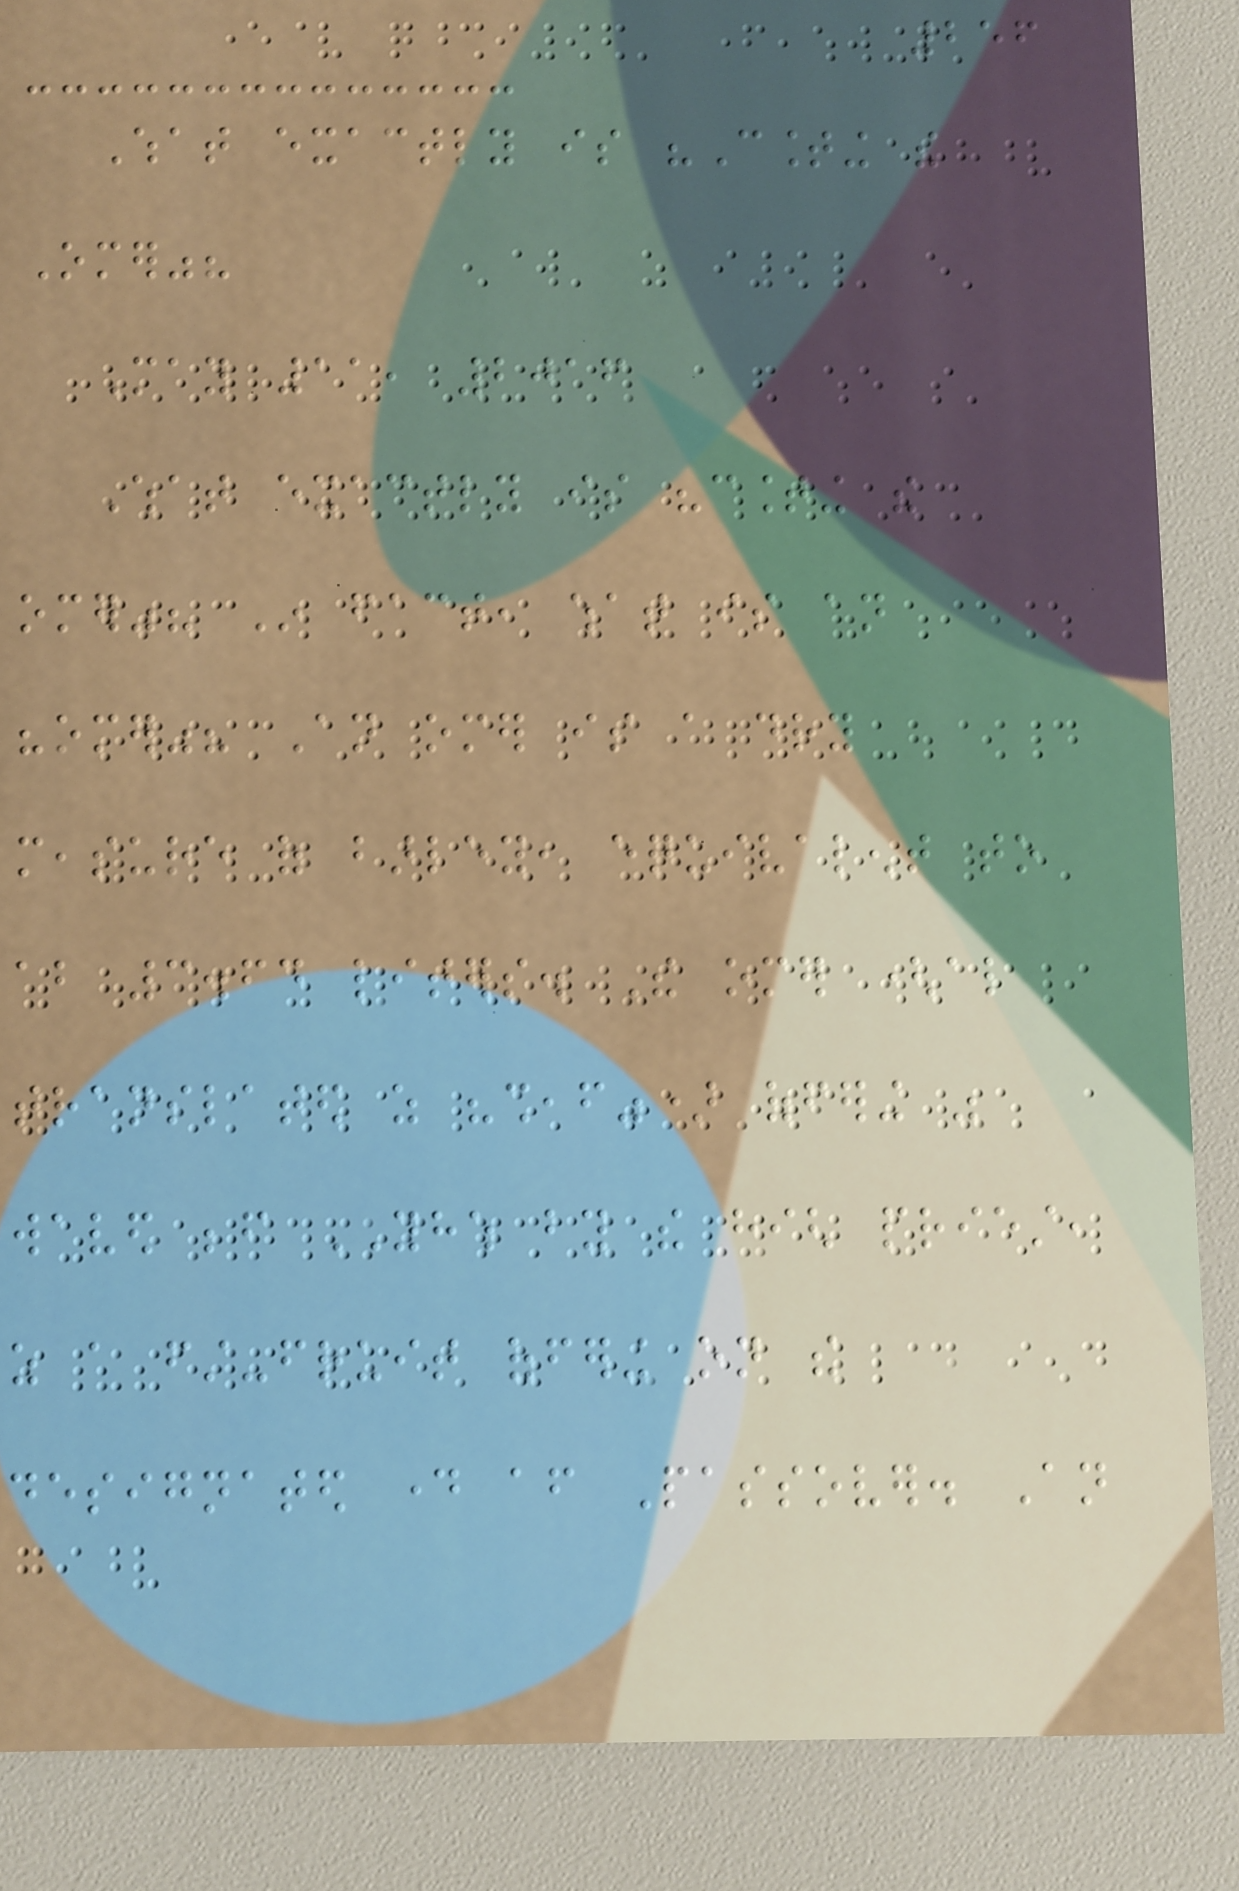256
What exactly is "Counting the
Omer"?
May 11, 2016
What exactly is "counting the
omer"? In fact, what is an
"omer"? An omer is a dry
measure of barley, equivalent to
about 3.64 liters. The omer (also
translated as "sheaf") offering was
waved before YHWH by the high priest,
as a first-fruit offering on the
designated day after Passover. An
